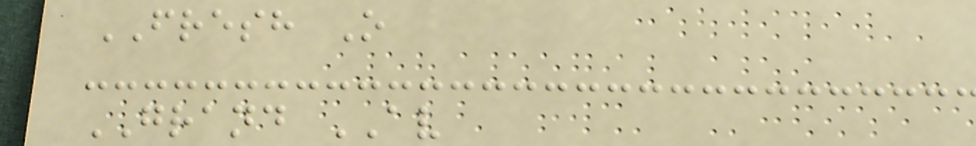FRESH O
GRAND AV
